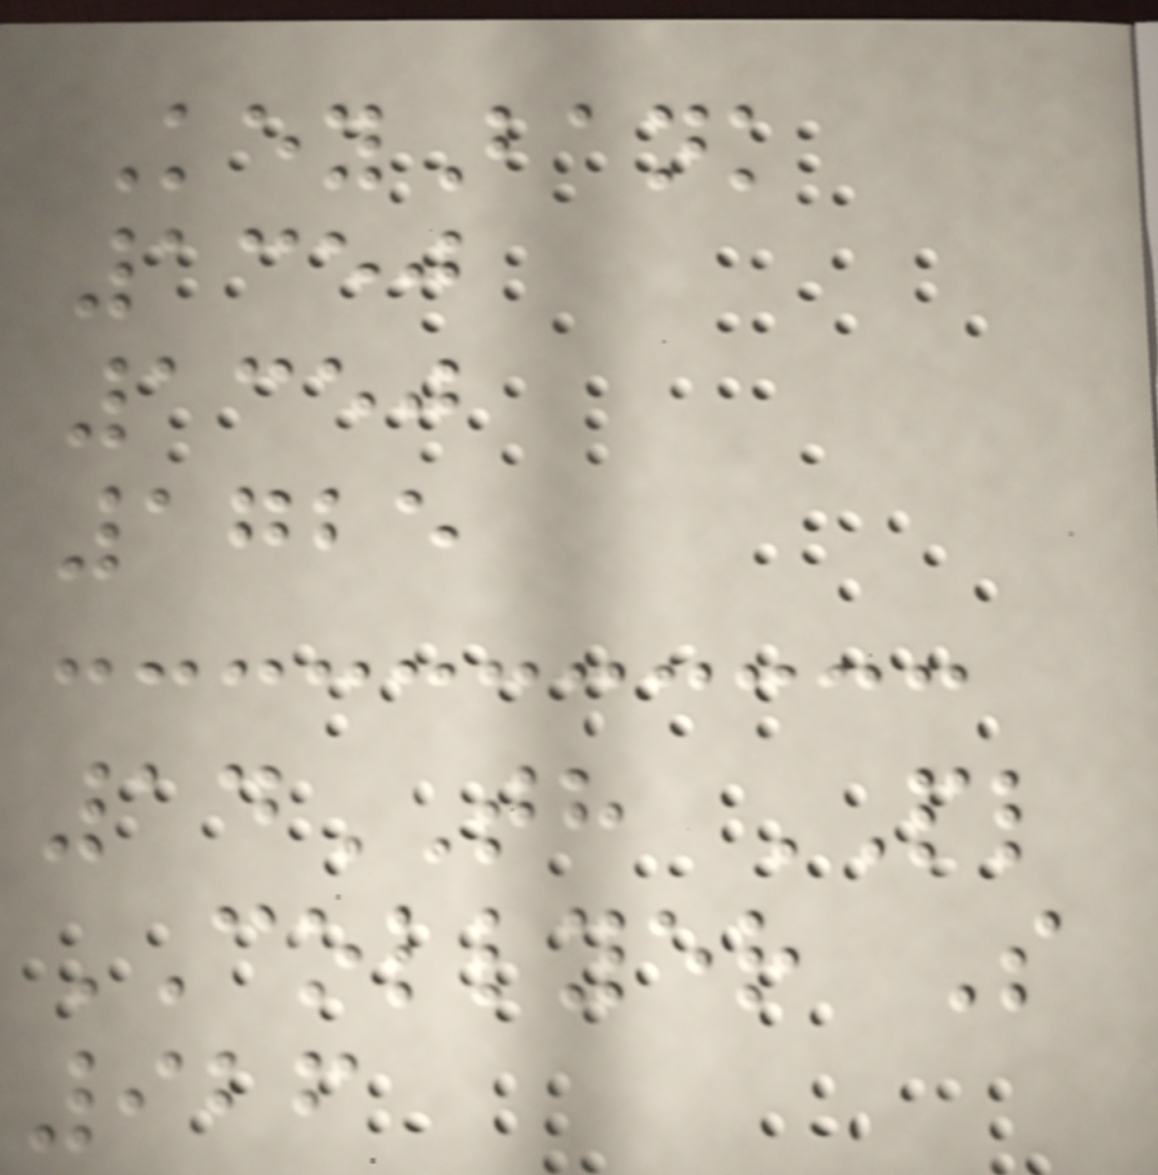KeyBank
1350
1350
1725
14TH PL
COLLYER S
926
